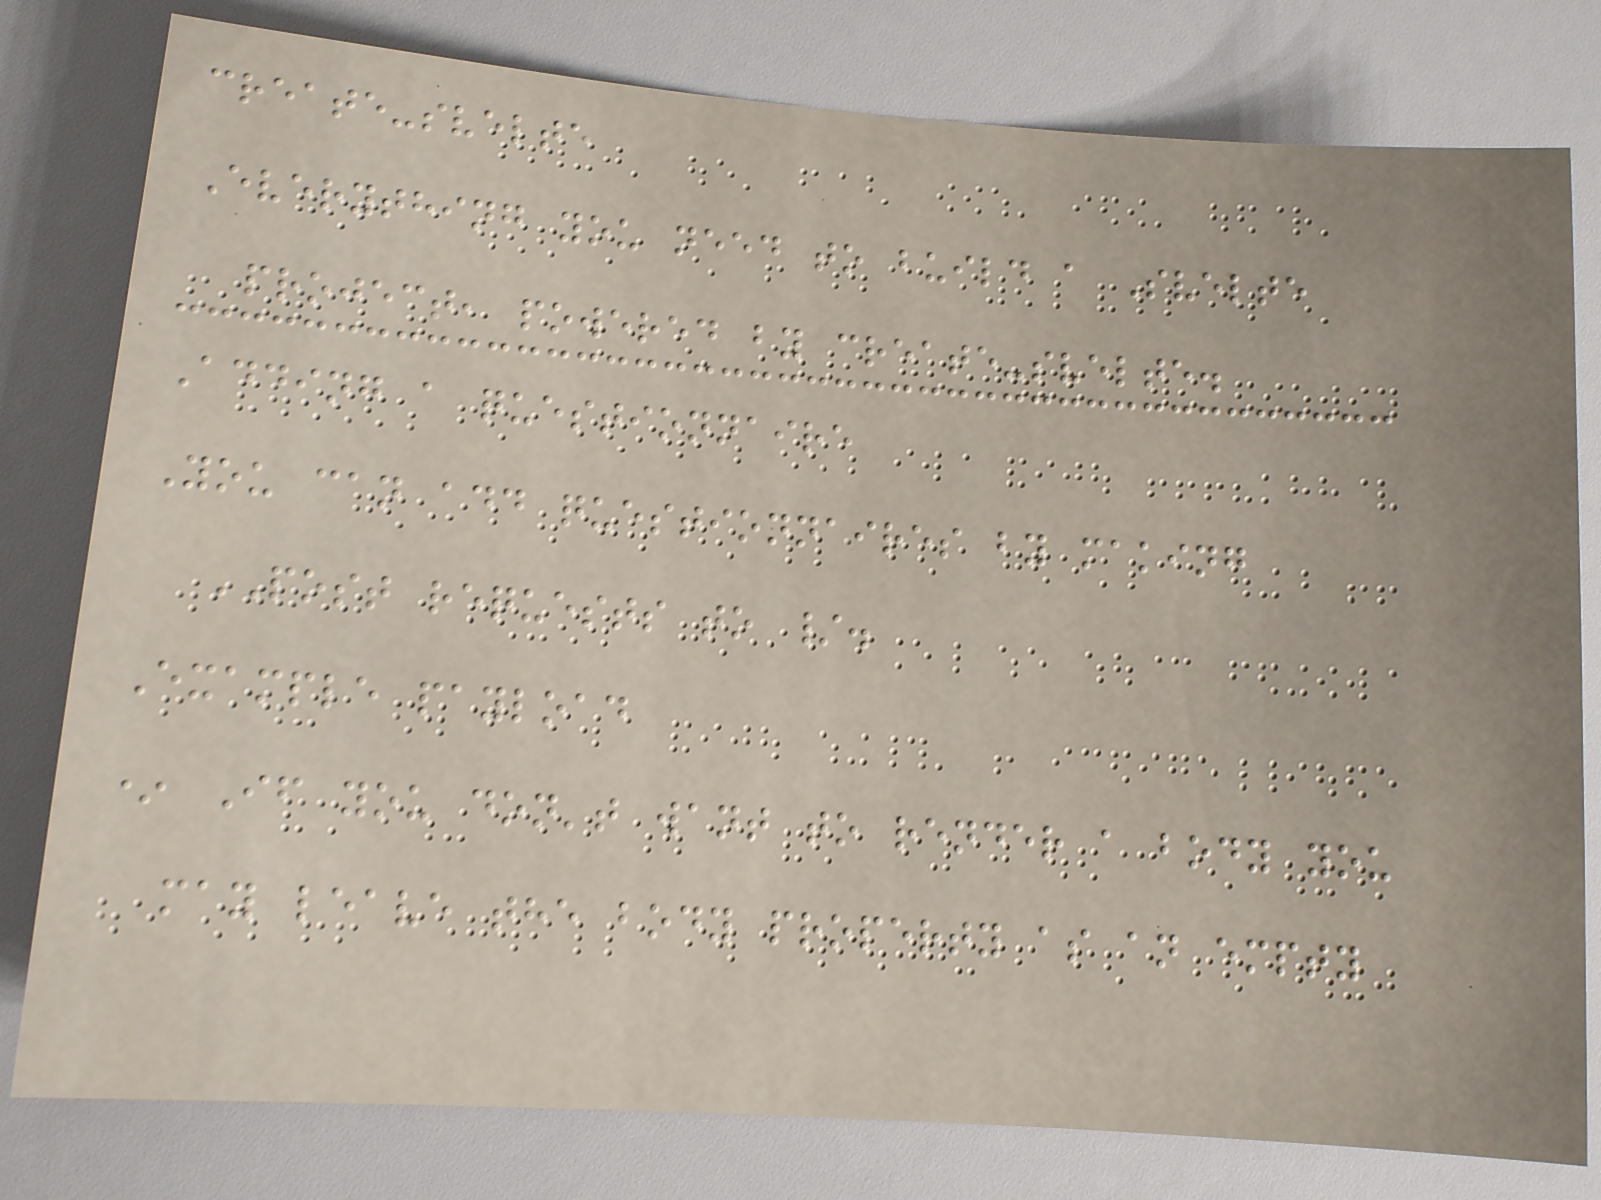create-svelte
Everything you need to build a Svelte
project, powered by create-svelte.
Adding a questionnaire
You can add questionnaires by making
POST requests to /.
Example payload
* If you don't want to render a body you
may leave the body property as an empty
